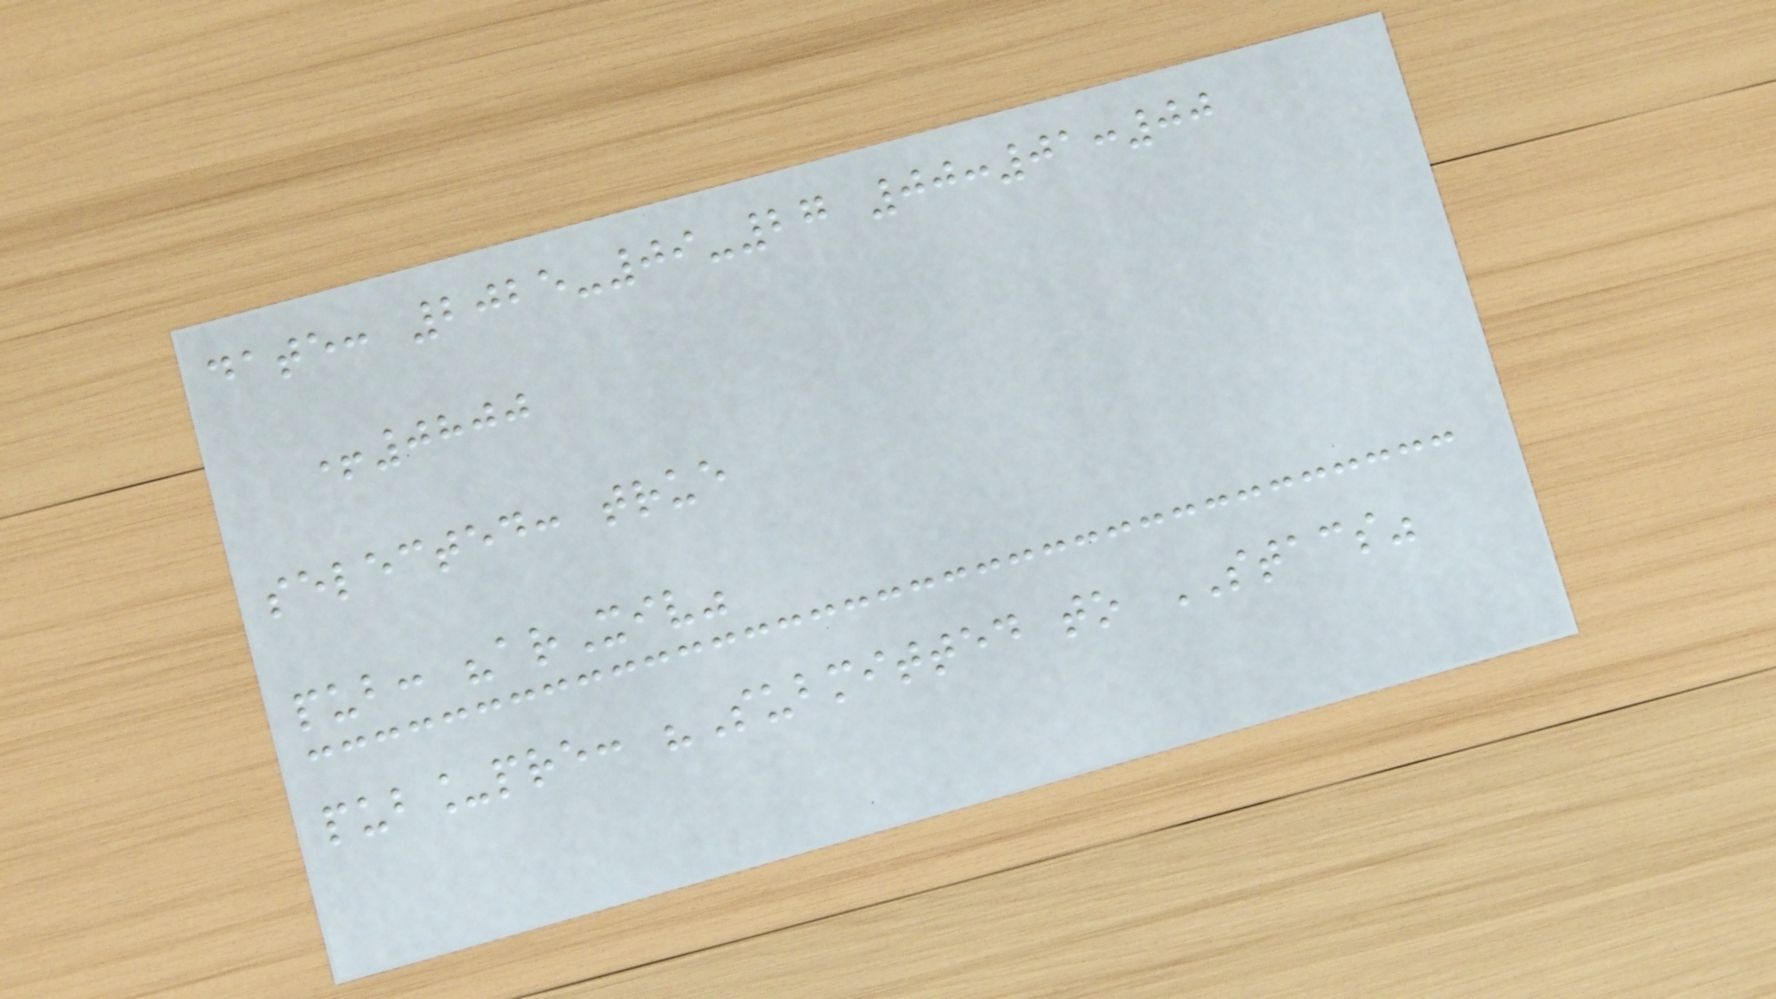date: 2025-09-27 00:01:00
+0800
selected: true
pub: "arXiv"
pub_pre: "Submitted to STACS"
